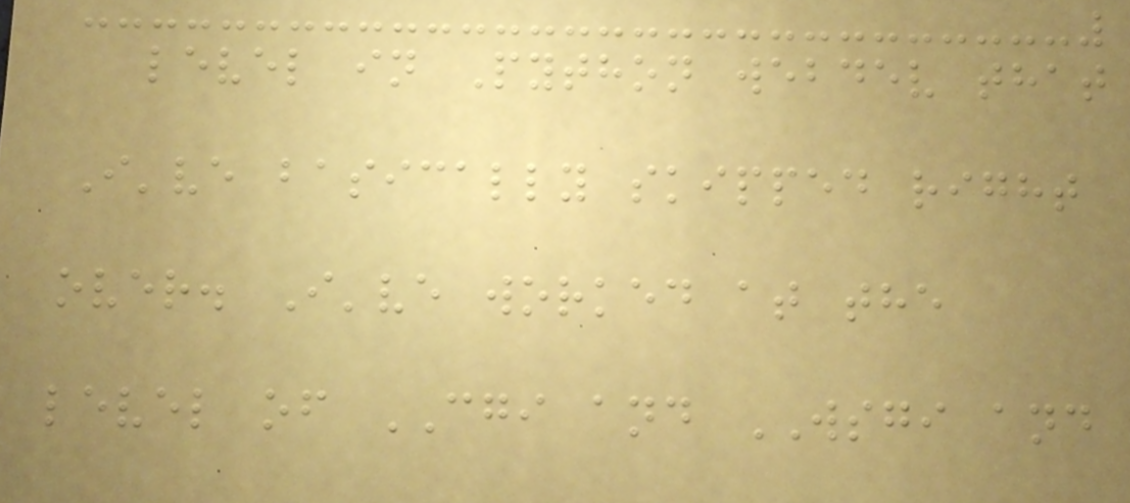level in Python webdev that
I've basically skipped right
over. I've worked at the
level of CGI and WSGI and
